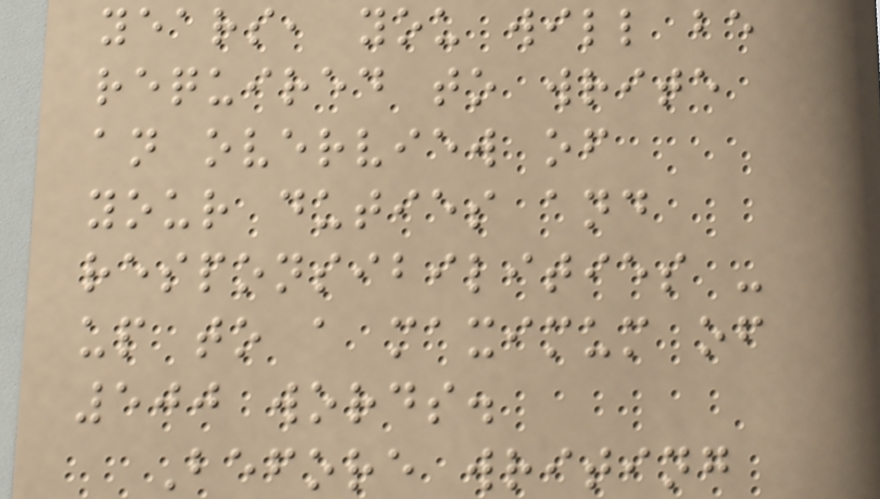years, you will be
required to write
an overview of
your duties and
responsibilities -
up to a maximum of
500 words.
Before writing
